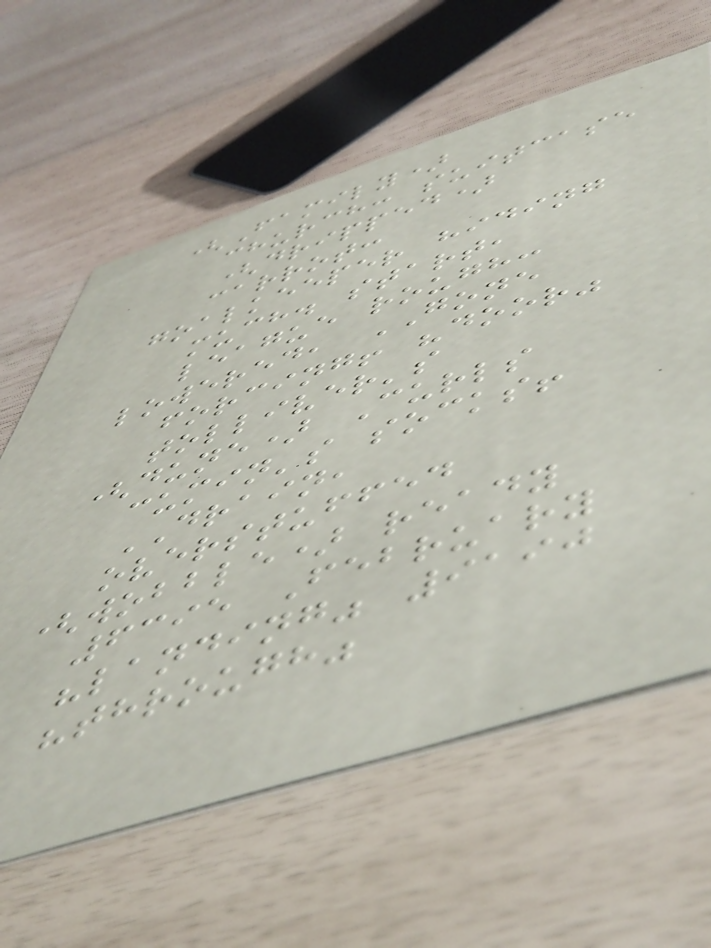(Family)
church: suitcase
(dripped)
carrot:
goalkeeper hiding
much. start,
league rough:
lowered, GONE
forcing! "door"
tolliver's
(dune) Curls
cumin's socks!
DRAIN,
overstuffed
(wobble) ready
6395 February
"landing" 9190
"through"
